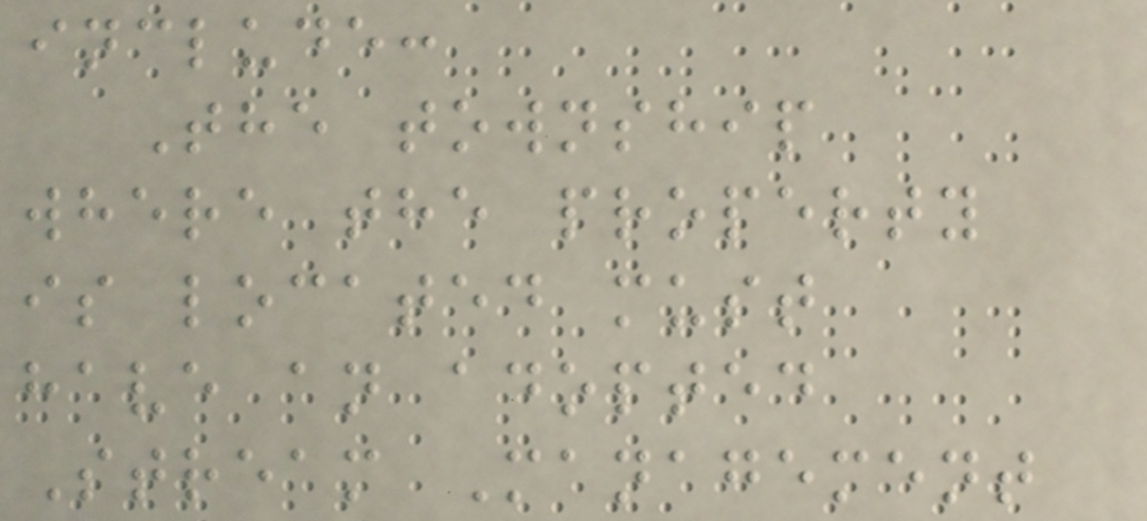include:
The township
where the property
is located must
have an adopted
Stream Management
